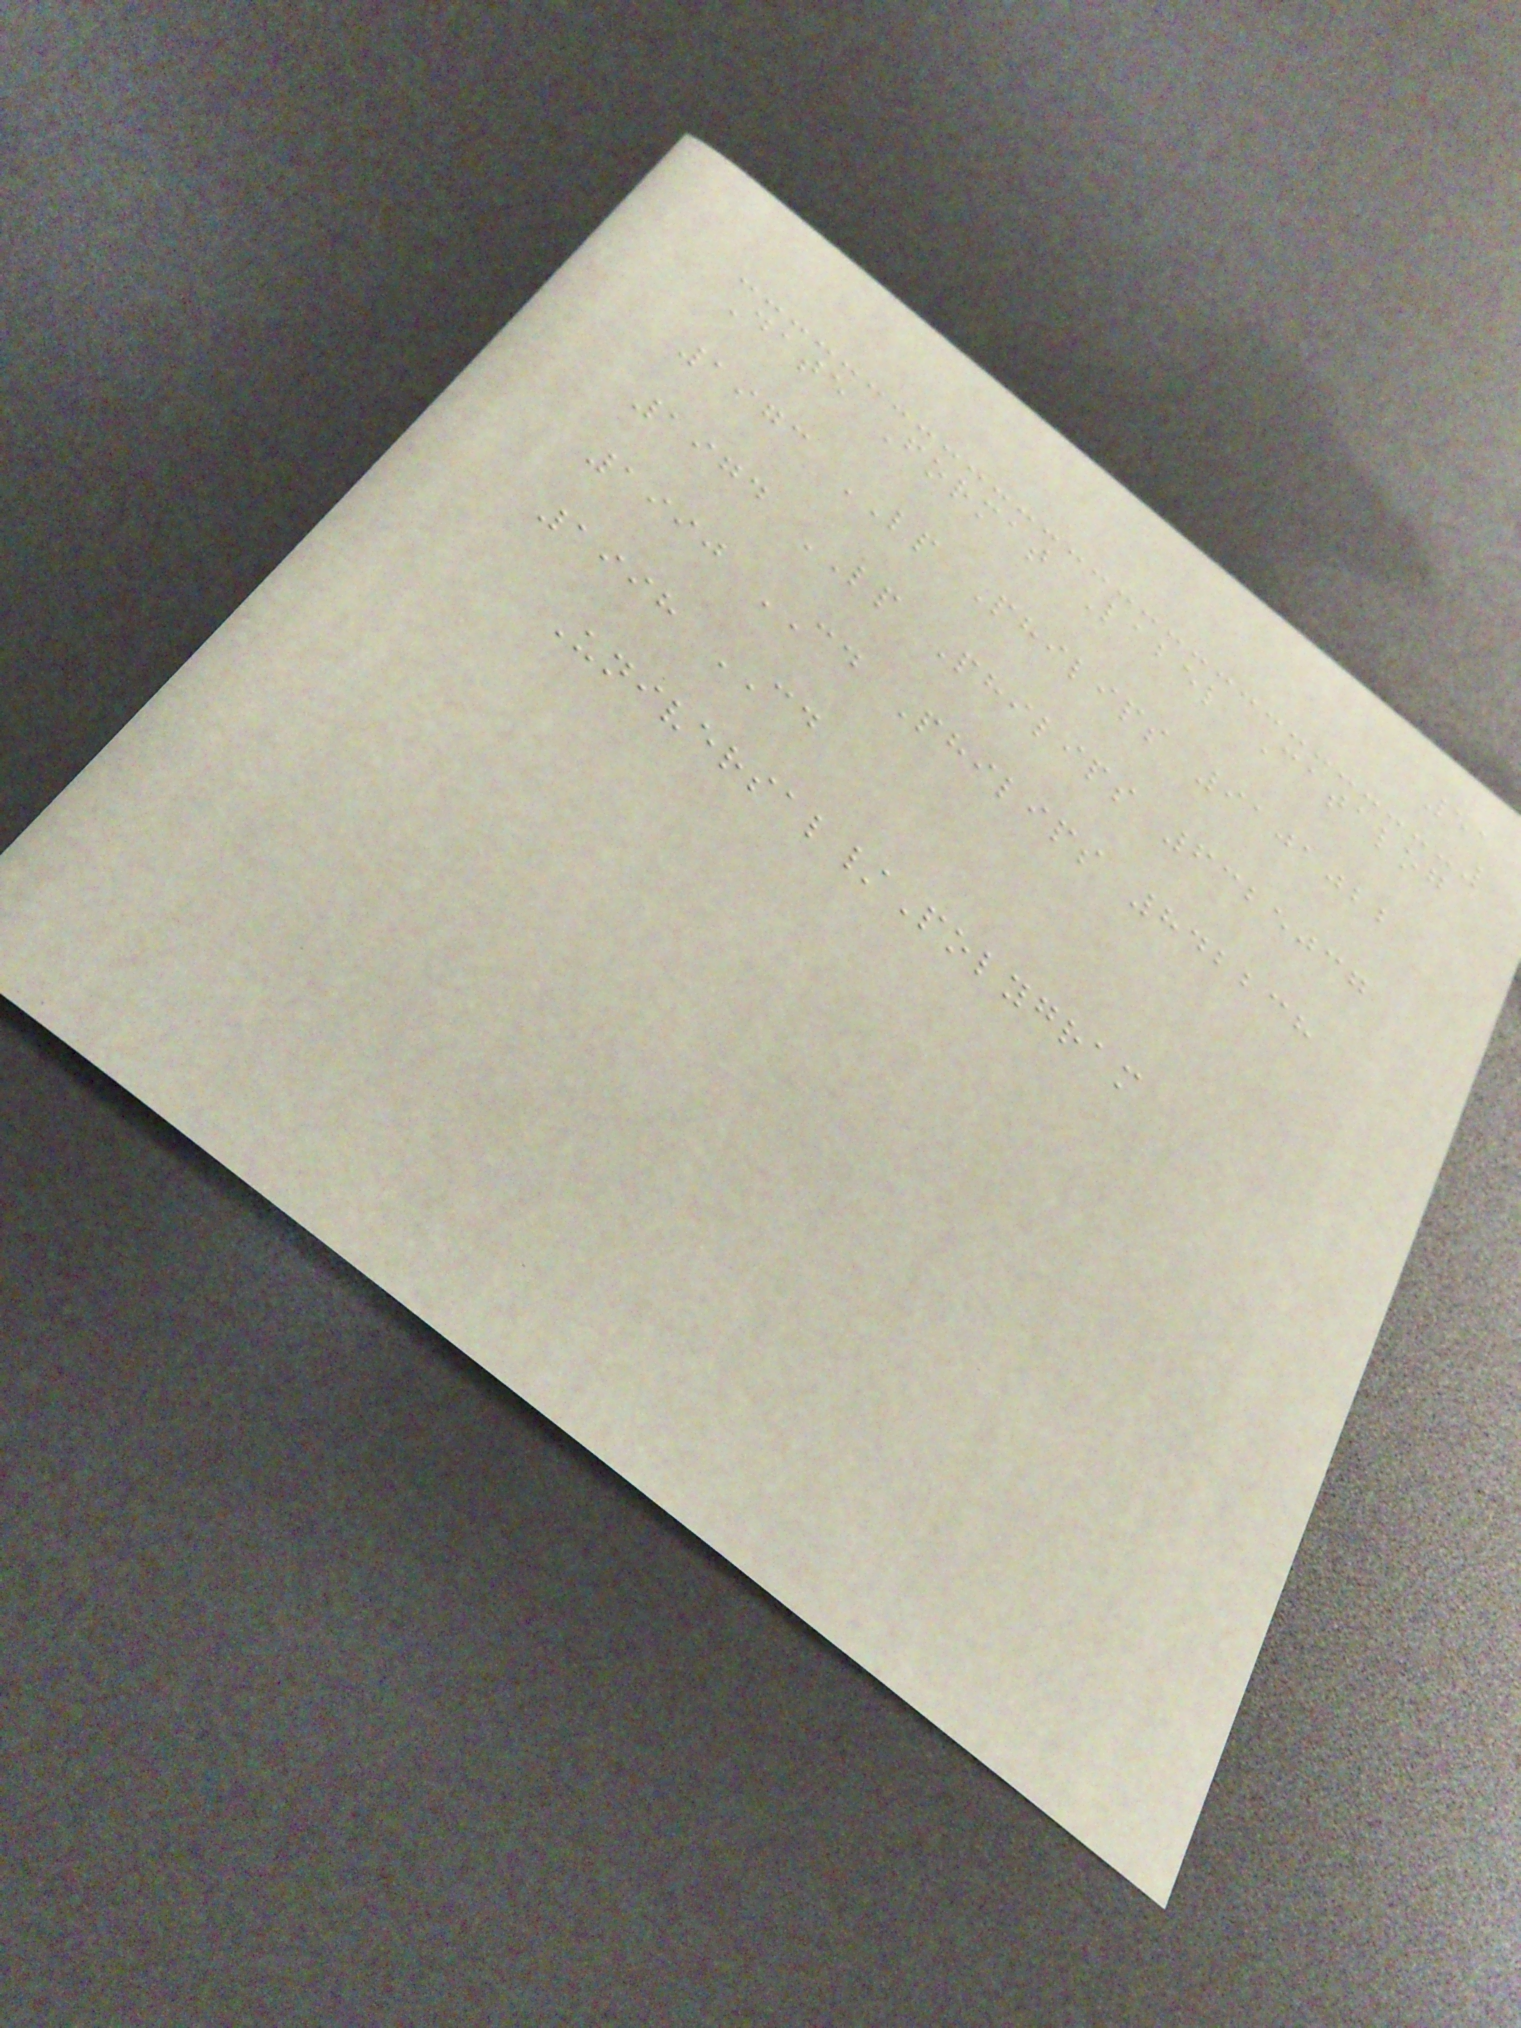51
Date Format Label Catalog
1973 LP Philips 9101022
1974 LP Philips 6325037
1990 CD Philips 842238
1998 CD
Universal/Polygram
